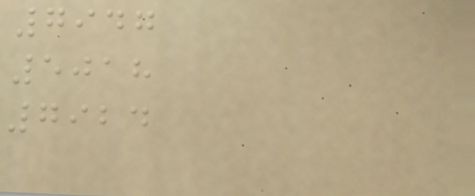7947
5018
7924
